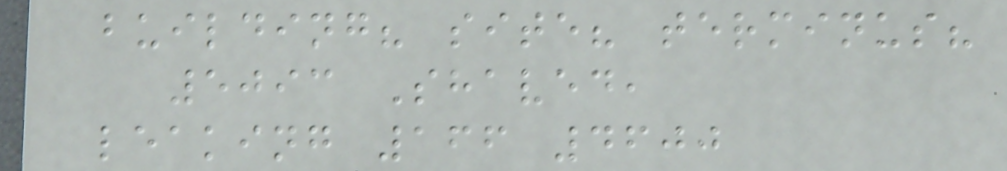building? site? terminus?
5093 Shaved,
leaking 166 4600
